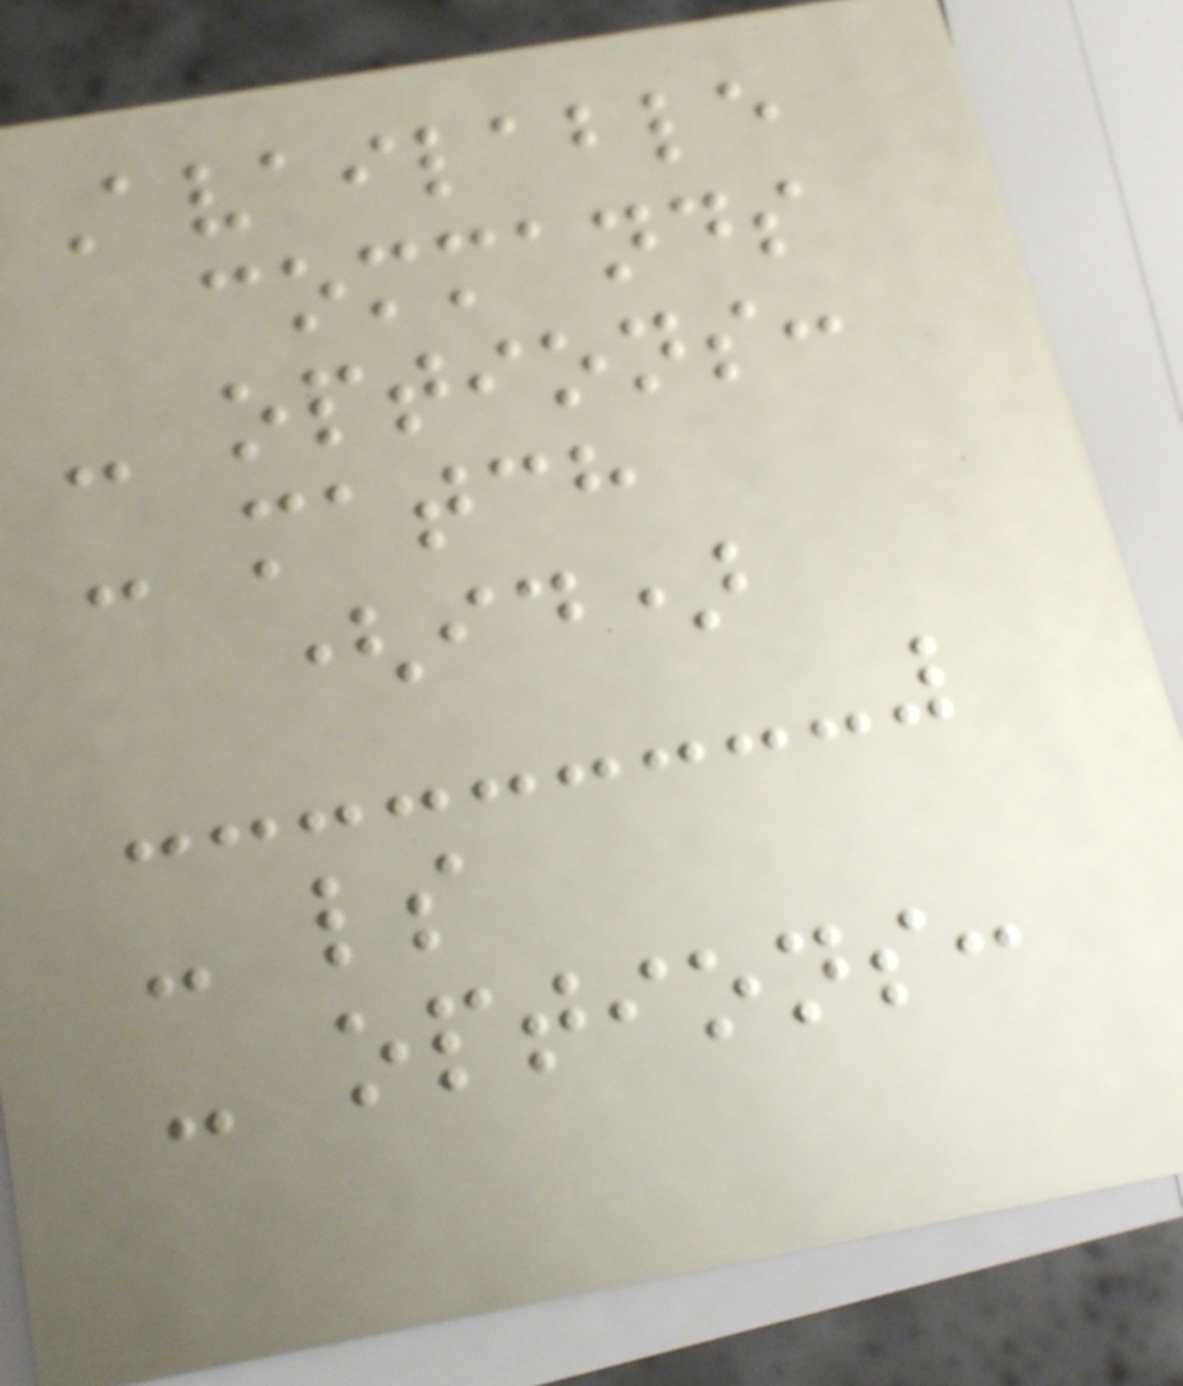Available
commands
- options:
- match
(id)
- ls
- options:
